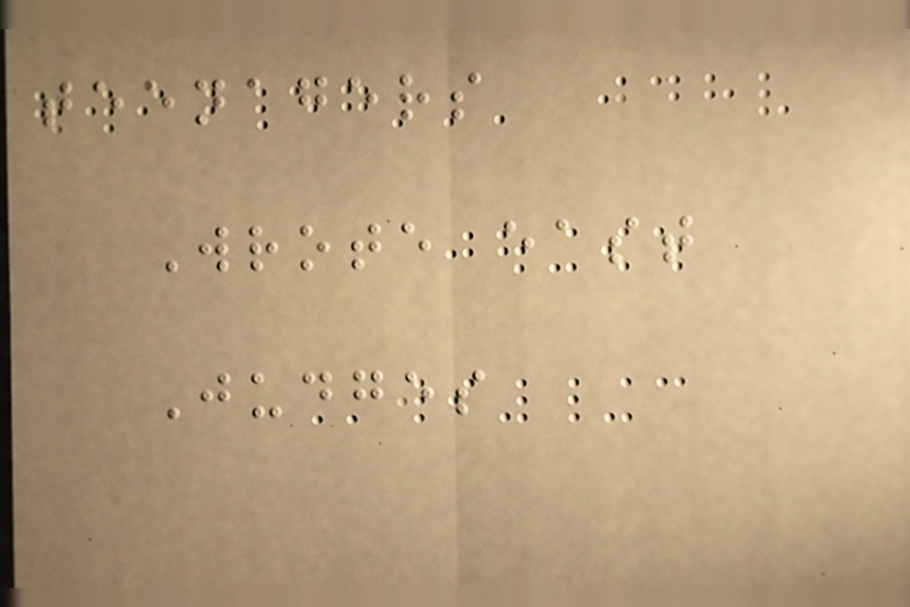teenagers
Wrote east
Judges
